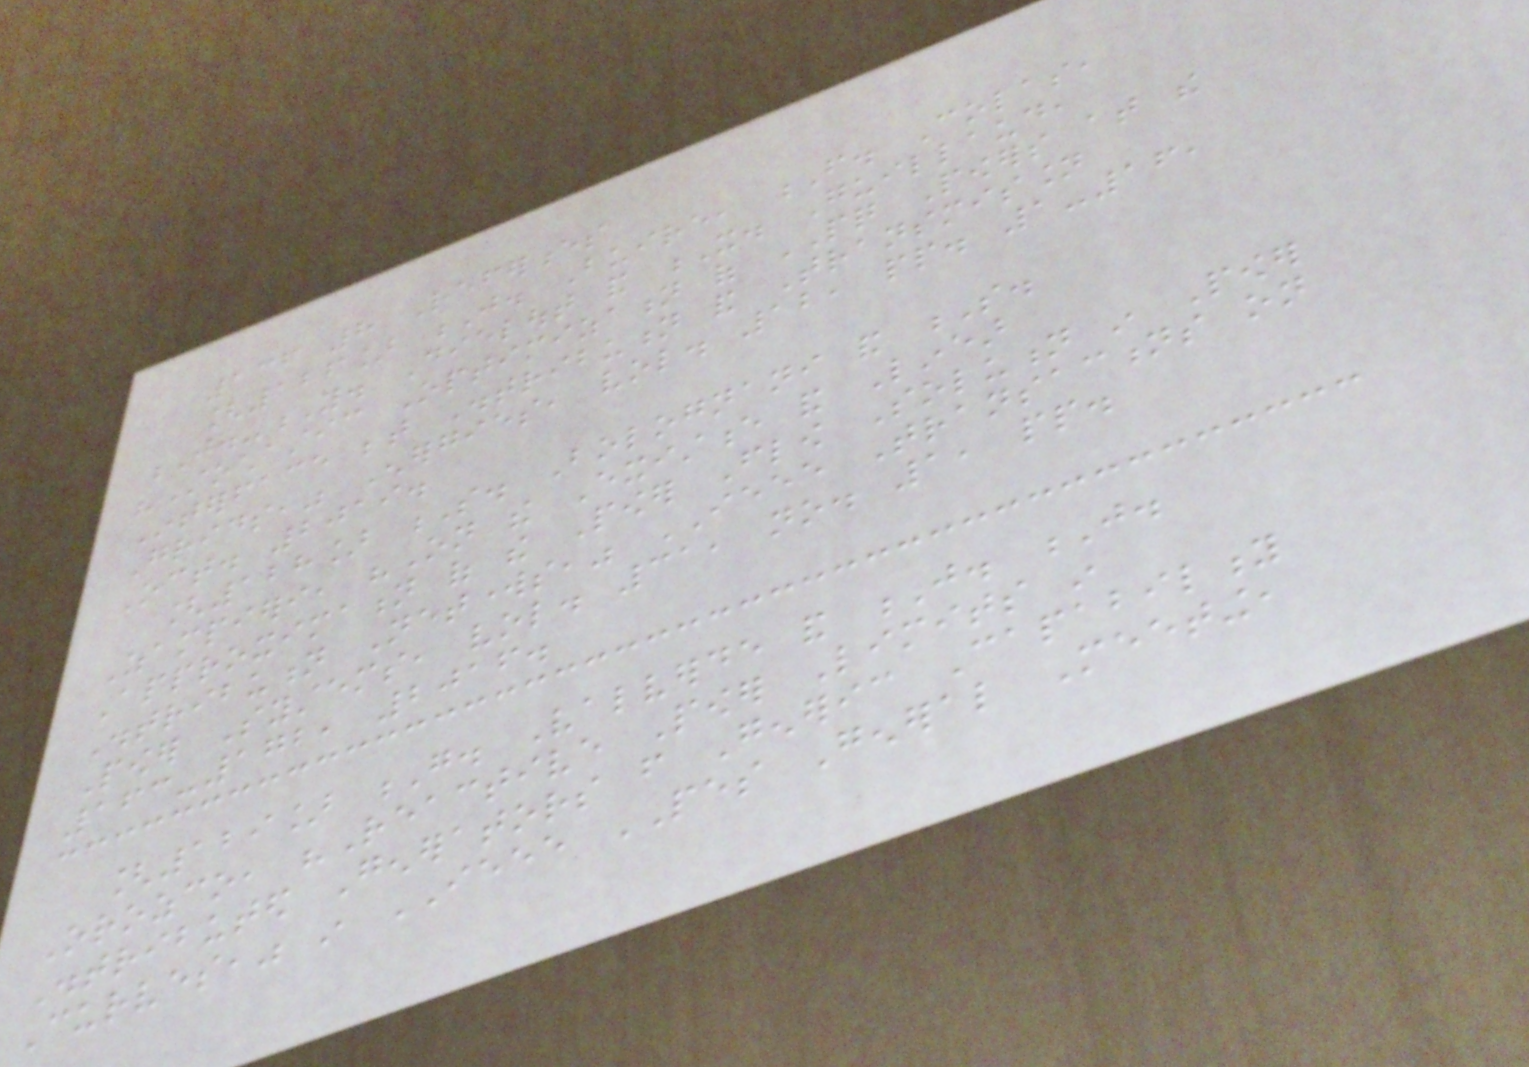136 8 References
[126] J. Buire, F. Colas,
J.-Y. Dielout and X. Guillaud,
"Stochastic Optimization of PQ Powers at the
Interface between Distribution and Transmission
Grids," Energies, vol. 12, pp. 1-16,
Oct. 2019.
[128] S. Bolognani and S.
Zampieri, "On the Existence and Linear
Approximation of the Power Flow Solution in Power
Distribution Networks," IEEE Transactions on
Power Systems, vol. 31, no. 1, pp.
163-172, 2016.
[129] G. Valverde and J. J.
Orozco, "Reactive Power Limits in
Distributed Generators from Generic Capability
Curves," in IEEE PES General Meeting,
